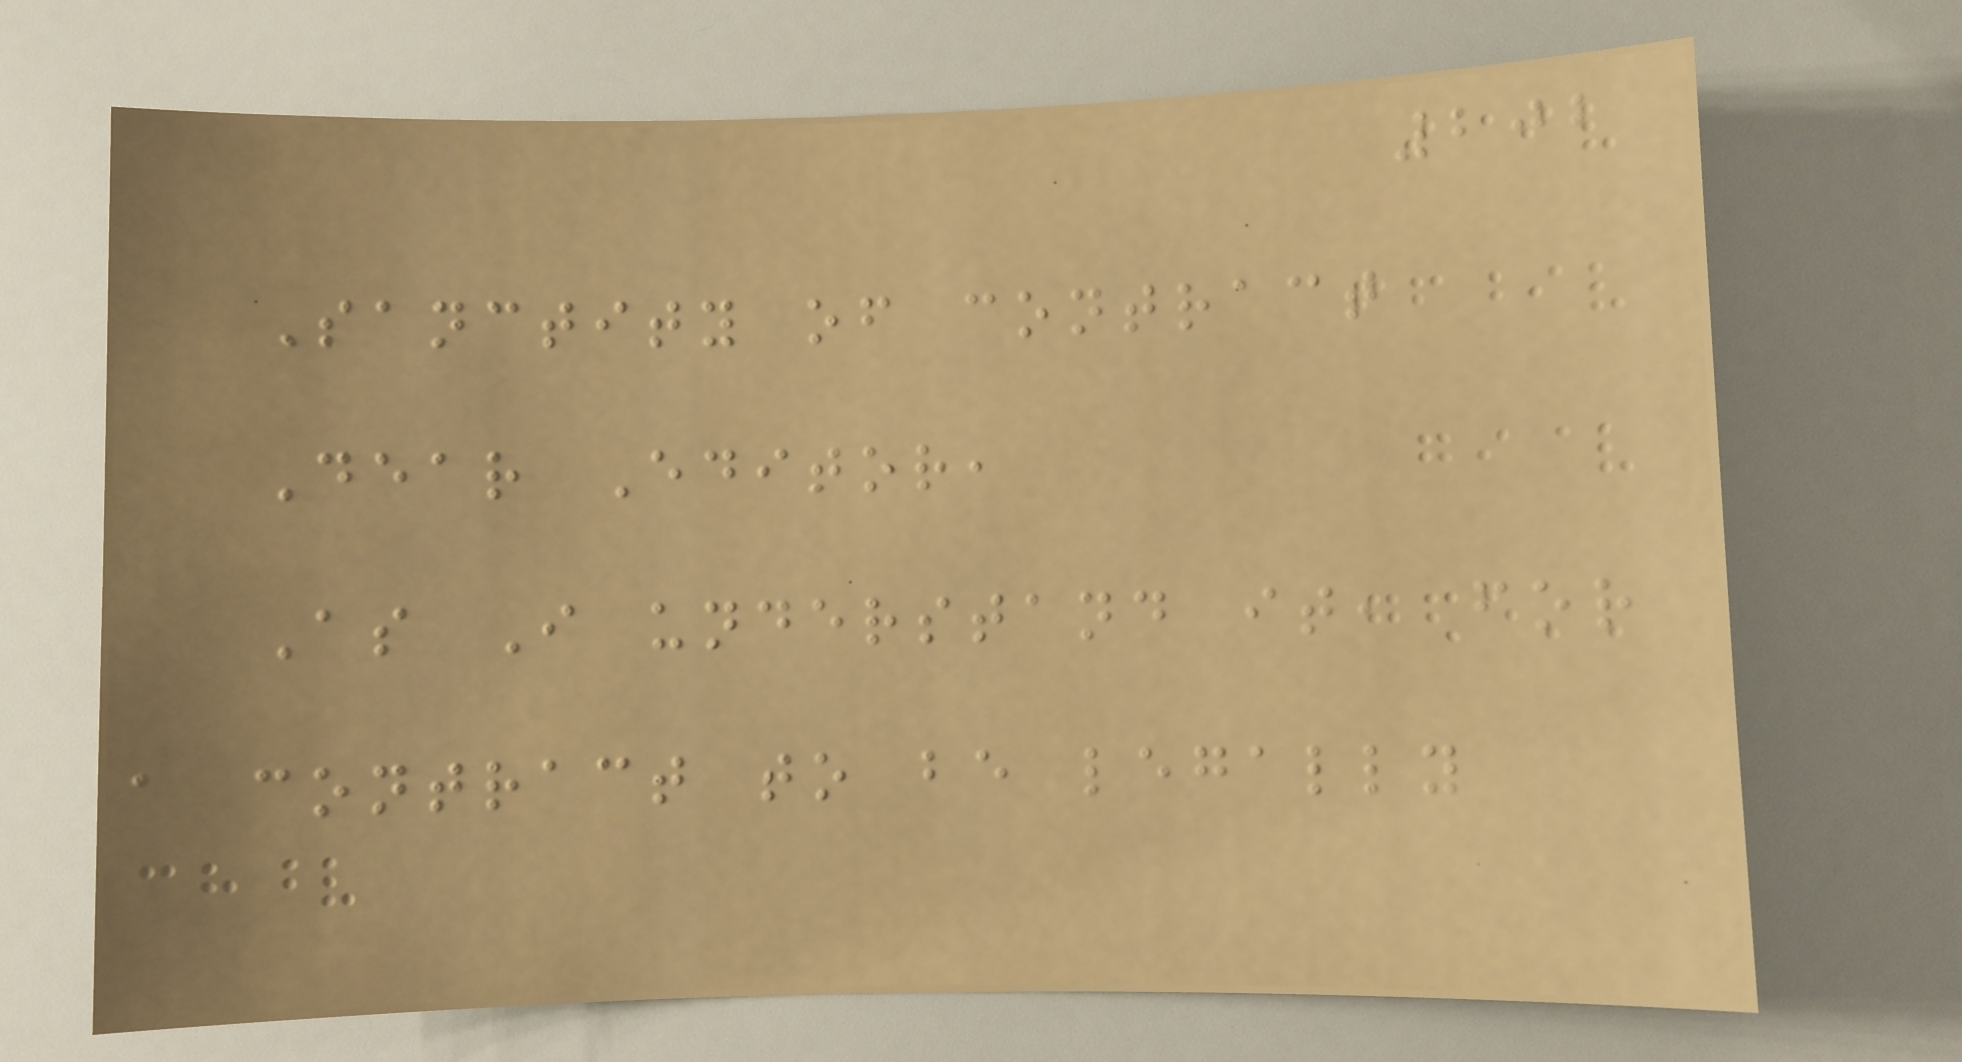202
Sanctity of contract
Dear Editor,
As I understand it, for
a contract to be legally
